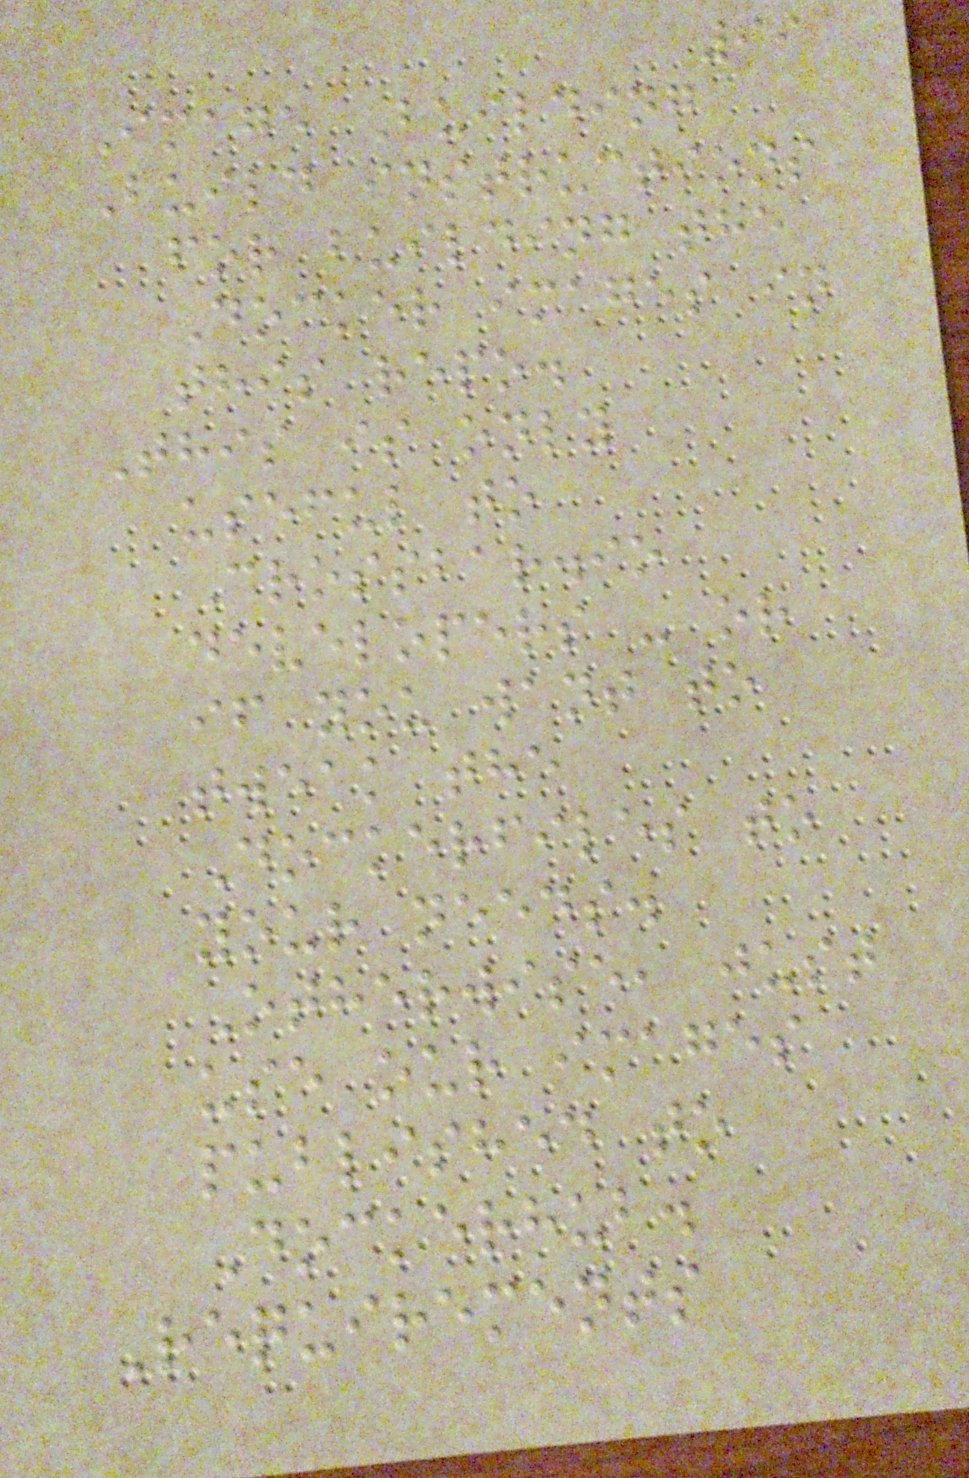99
Image Building
Build instructions
for building the
Docker images in
this repo.
This is only
useful to
Crossbar.io
developers - or
if you want to
tweak the
Dockerfiles to
your needs.
Otherwise, just
use our images
published to
Dockerhub.
Requirements
